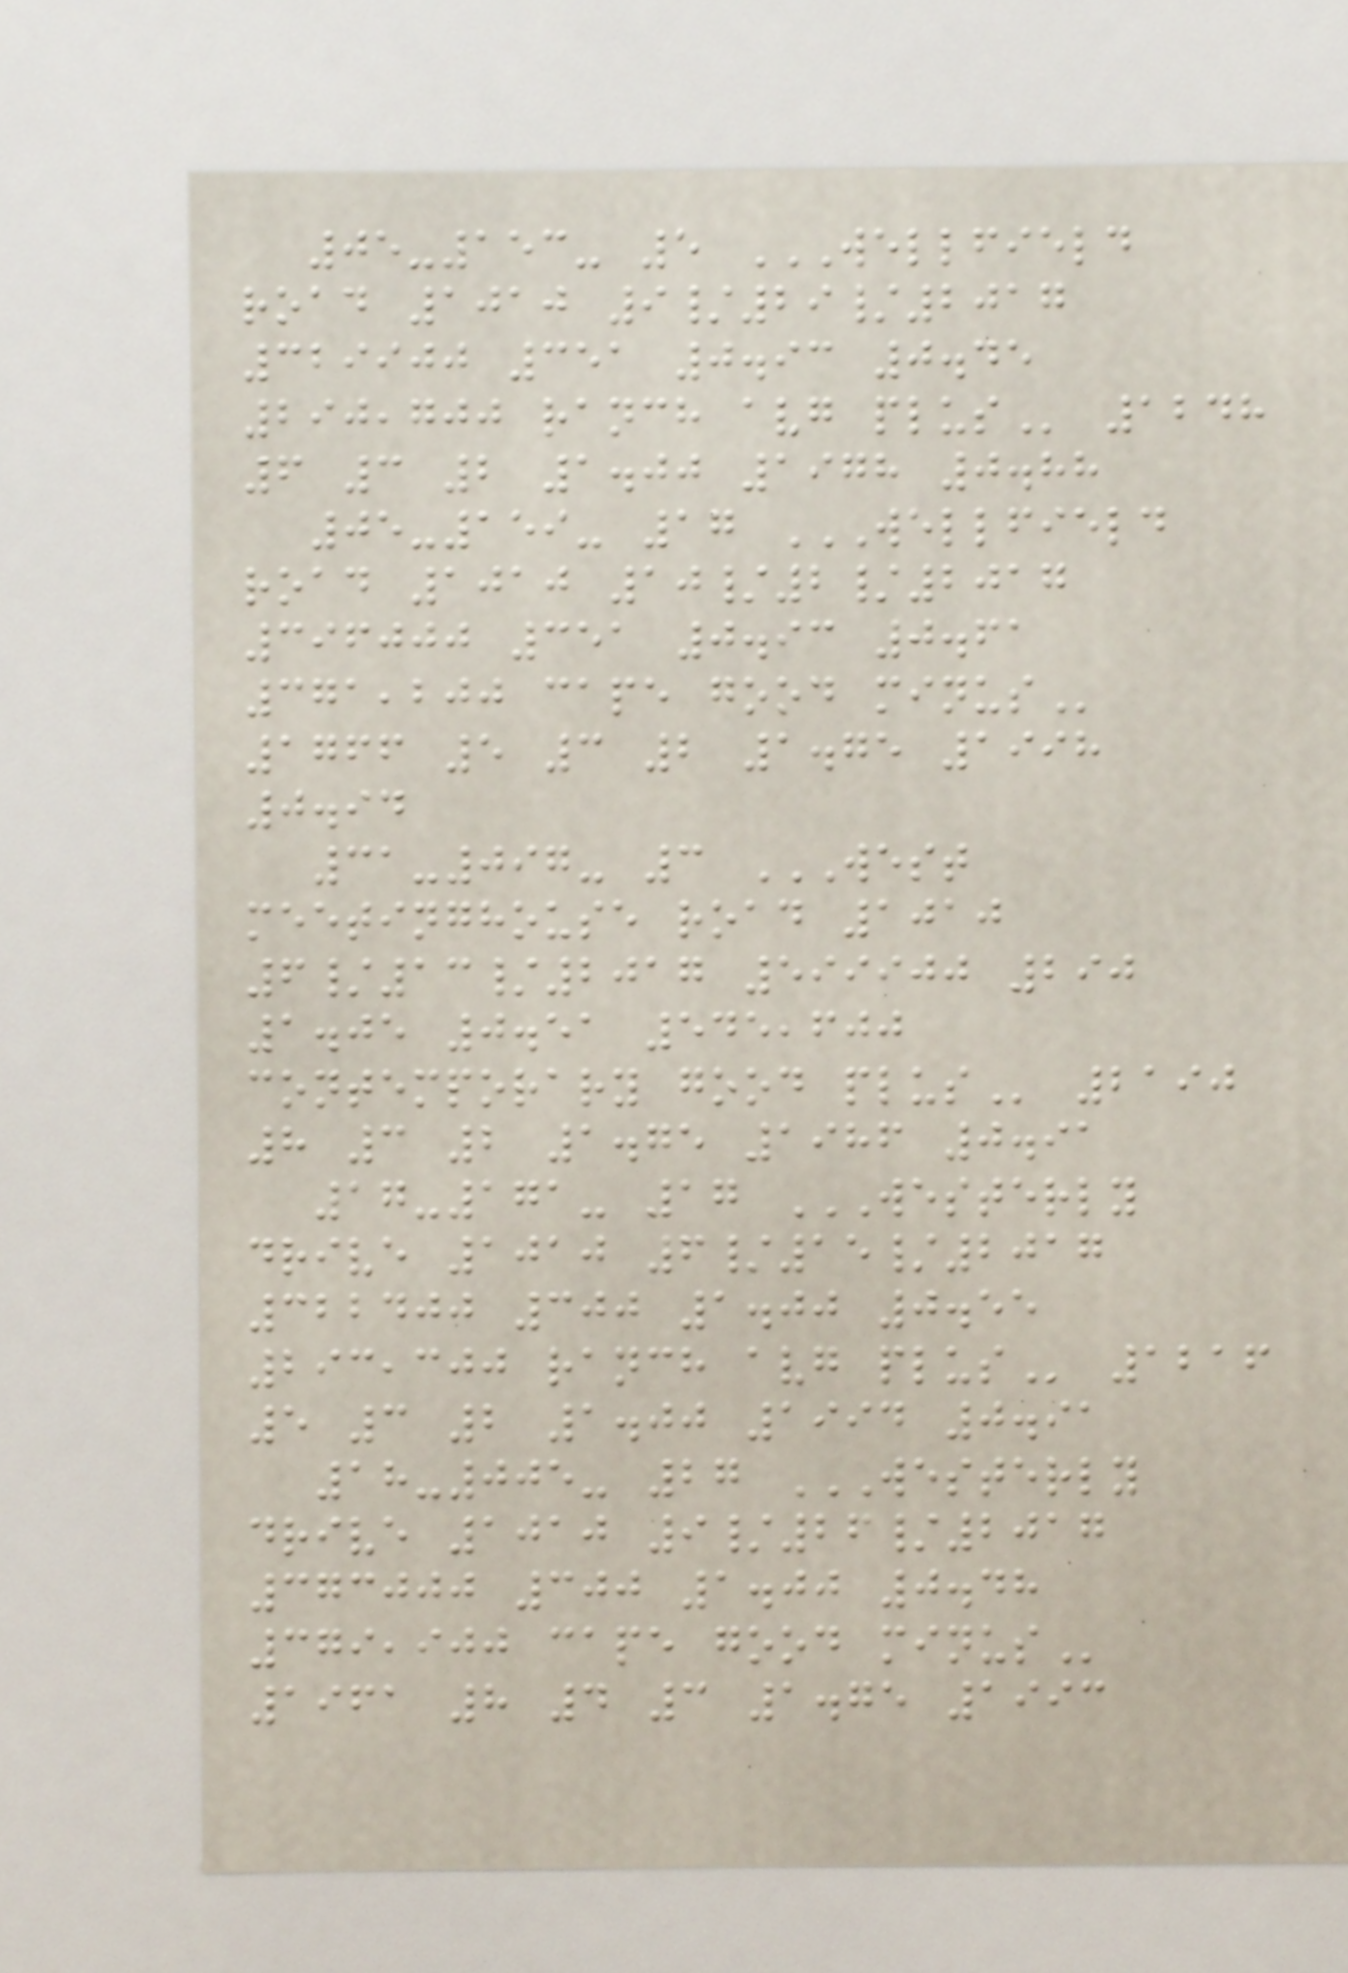05-153- 5 WELLFIELD
ROAD 1010 9/29/2017
329900 351 0.93 0.45
290,700 RANCH AVG PLUS 1248
6 3 2 1.00 1978 0.88
05-159- 17 WELLFIELD
ROAD 1010 10/2/2017
396000 351 0.93 0.61
371,200 CAPE GOOD MINUS
1766 5 3 2 1.75 1998
0.94
31-097- 3 WEST
MEETINGHOUSE ROAD 1010
6/13/2017 599900 290
1.05 0.51 545,600
CONTEMPORARY GOOD PLUS 2190
8 3 2 1.75 1986 0.91
17-171- 17 WESTERLY
DRIVE 1010 6/15/2017
322400 300 1.00 0.55
293,300 RANCH AVG PLUS 1216
5 3 2 1.00 1994 0.91
18-005- 27 WESTERLY
DRIVE 1010 9/26/2017
373000 300 1.00 0.48
379,900 CAPE GOOD MINUS
1961 8 4 3 1.75 1993
